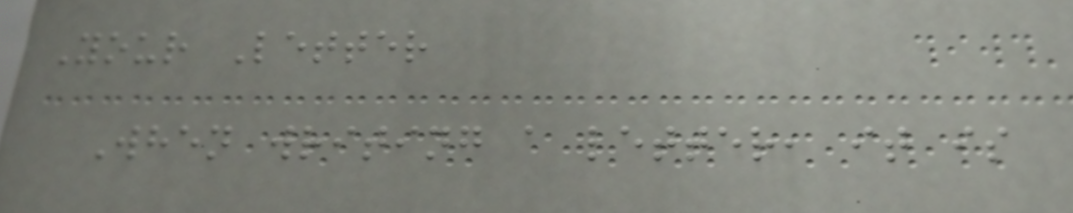Your Letter
When writing a letter, it is
